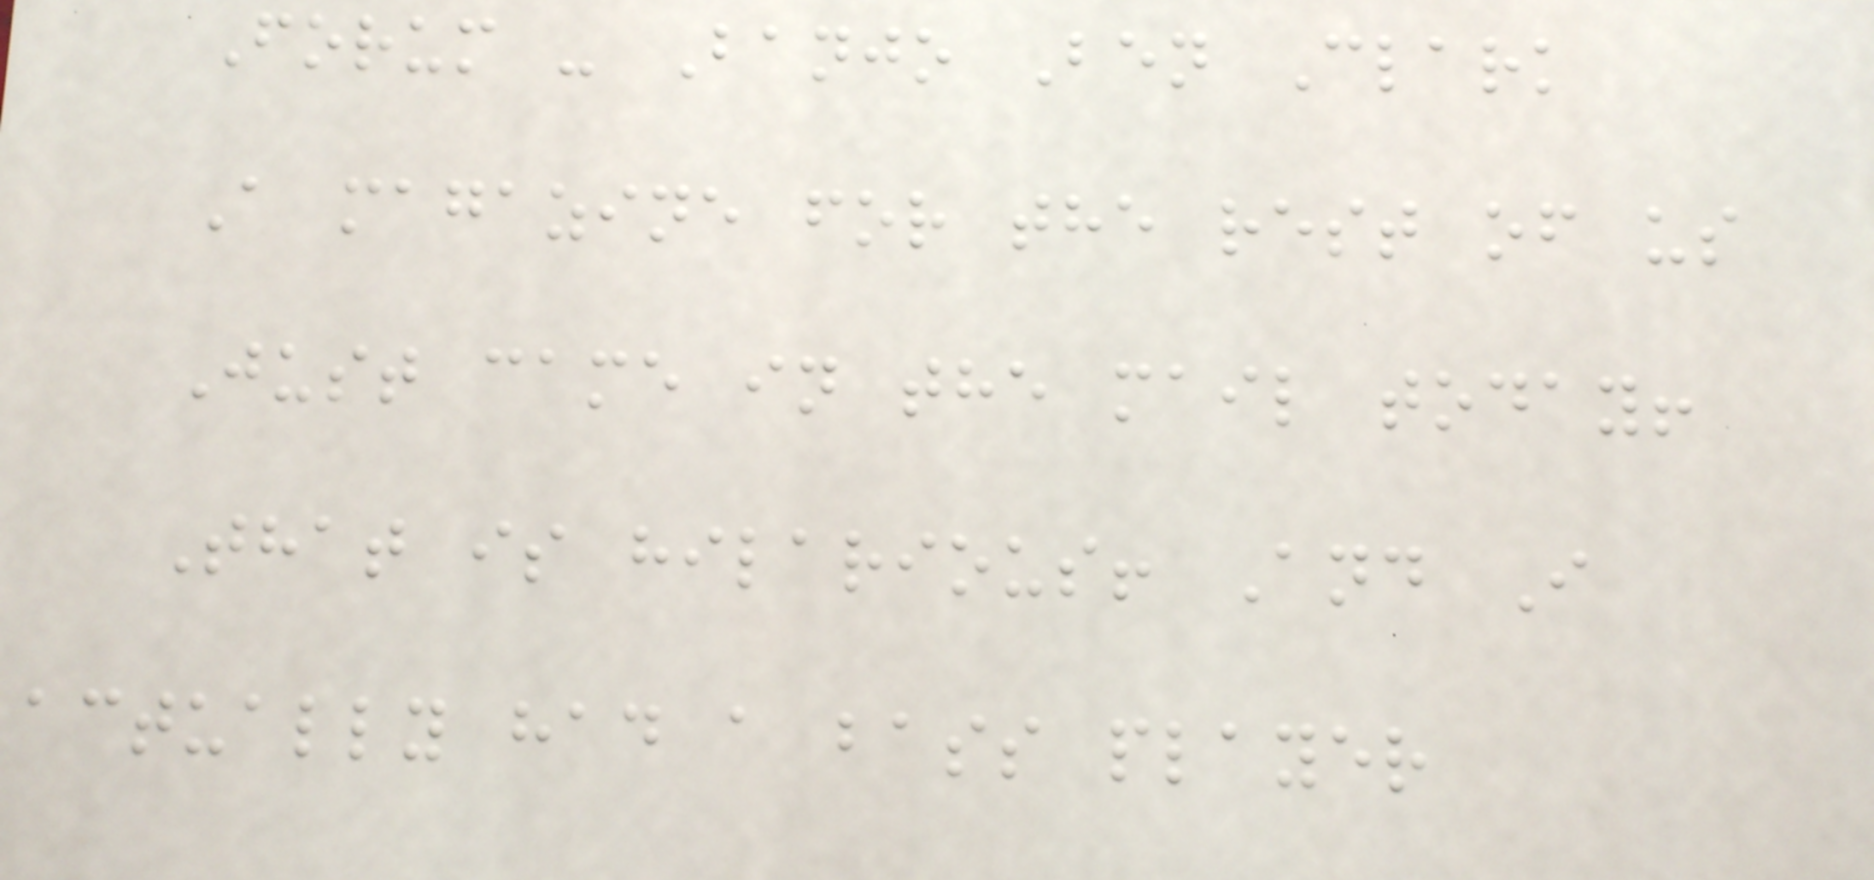Forum - Banjo Ben Clark
A magazine for the rest of us
Just came in the mail today!
That is hilarious! And I
actually had a bass player
